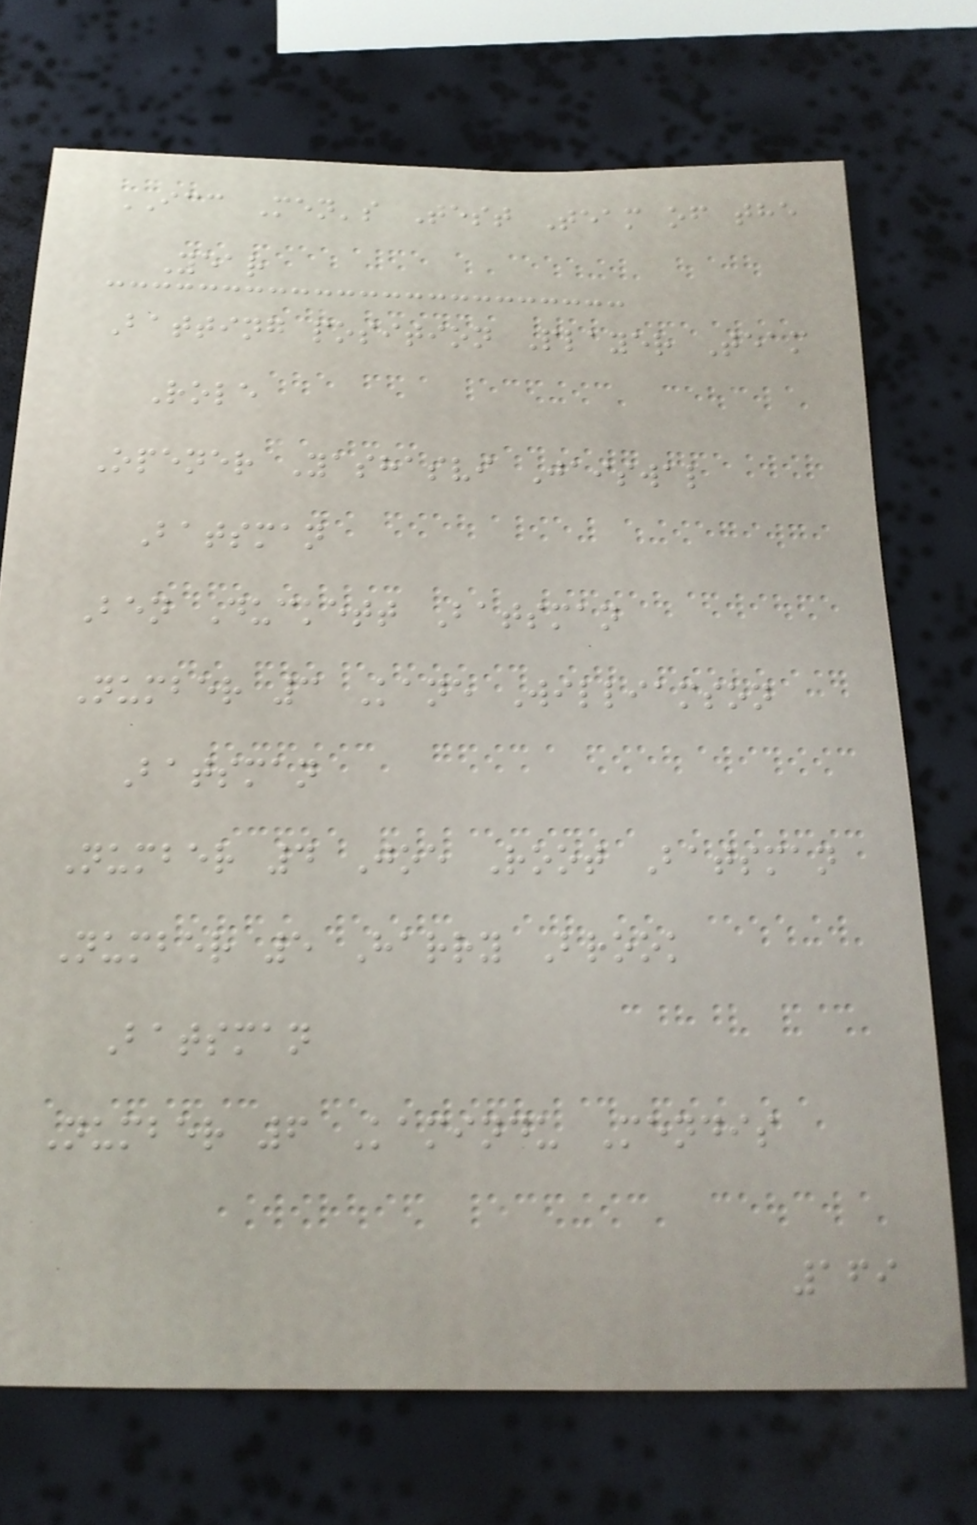ICC Men's Test Team of the
Year
Batting position Player Team
Role
Opener Yashasvi Jaiswal
Batsman
Ben Duckett Batsman
Number 3 Kane Williamson
Batsman
Number 4 Joe Root Batsman
Number 5 Harry Brook
Batsman
Number 6 Kamindu Mendis
169
